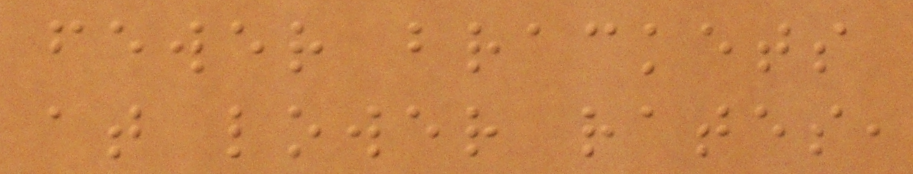fewer brackets
at lower rates,
